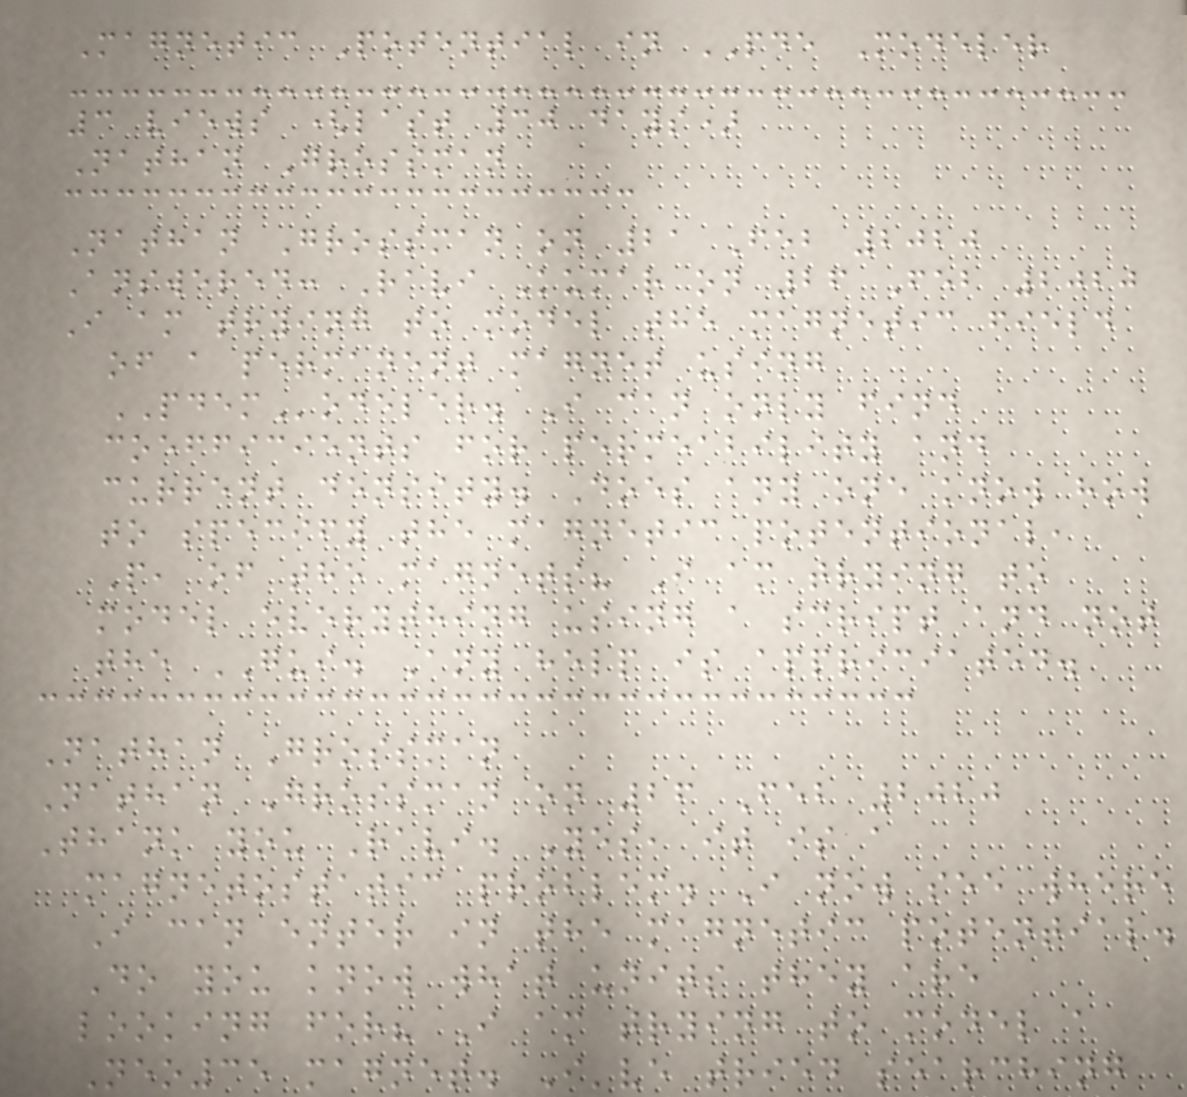Magnetic Potential in PDE Modeler
3 views (last 30 days)
Nathan Grossman
Nathan Grossman on 21 Feb 2020
Answered: Ravi Kumar on 26 Feb 2020
I am trying to model the magnetic field
of a permanent magnet using
PDEModeler. I can only find
coefficients for permeability and
current density. Does any one know how
to specify the magnetic potentional,
P, of the magnets? I am trying to
model everything using a script and not
the GUI. Any help is appriciated.
Nathan Grossman
Nathan Grossman on 26 Feb 2020
Thank you Ravi. Yes, it is a
magnetostatic problem. I now see where
I can enter in the magnetic potential.
Do you know what units they are
looking for? I am trying to model a
Neo35 magnet. I've tried searching
